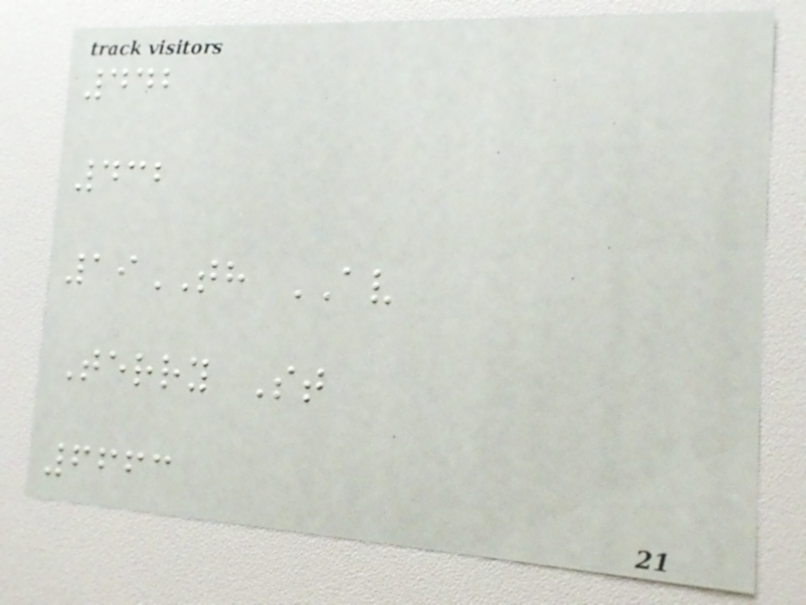442
432
19TH AV
Terry St
6663
